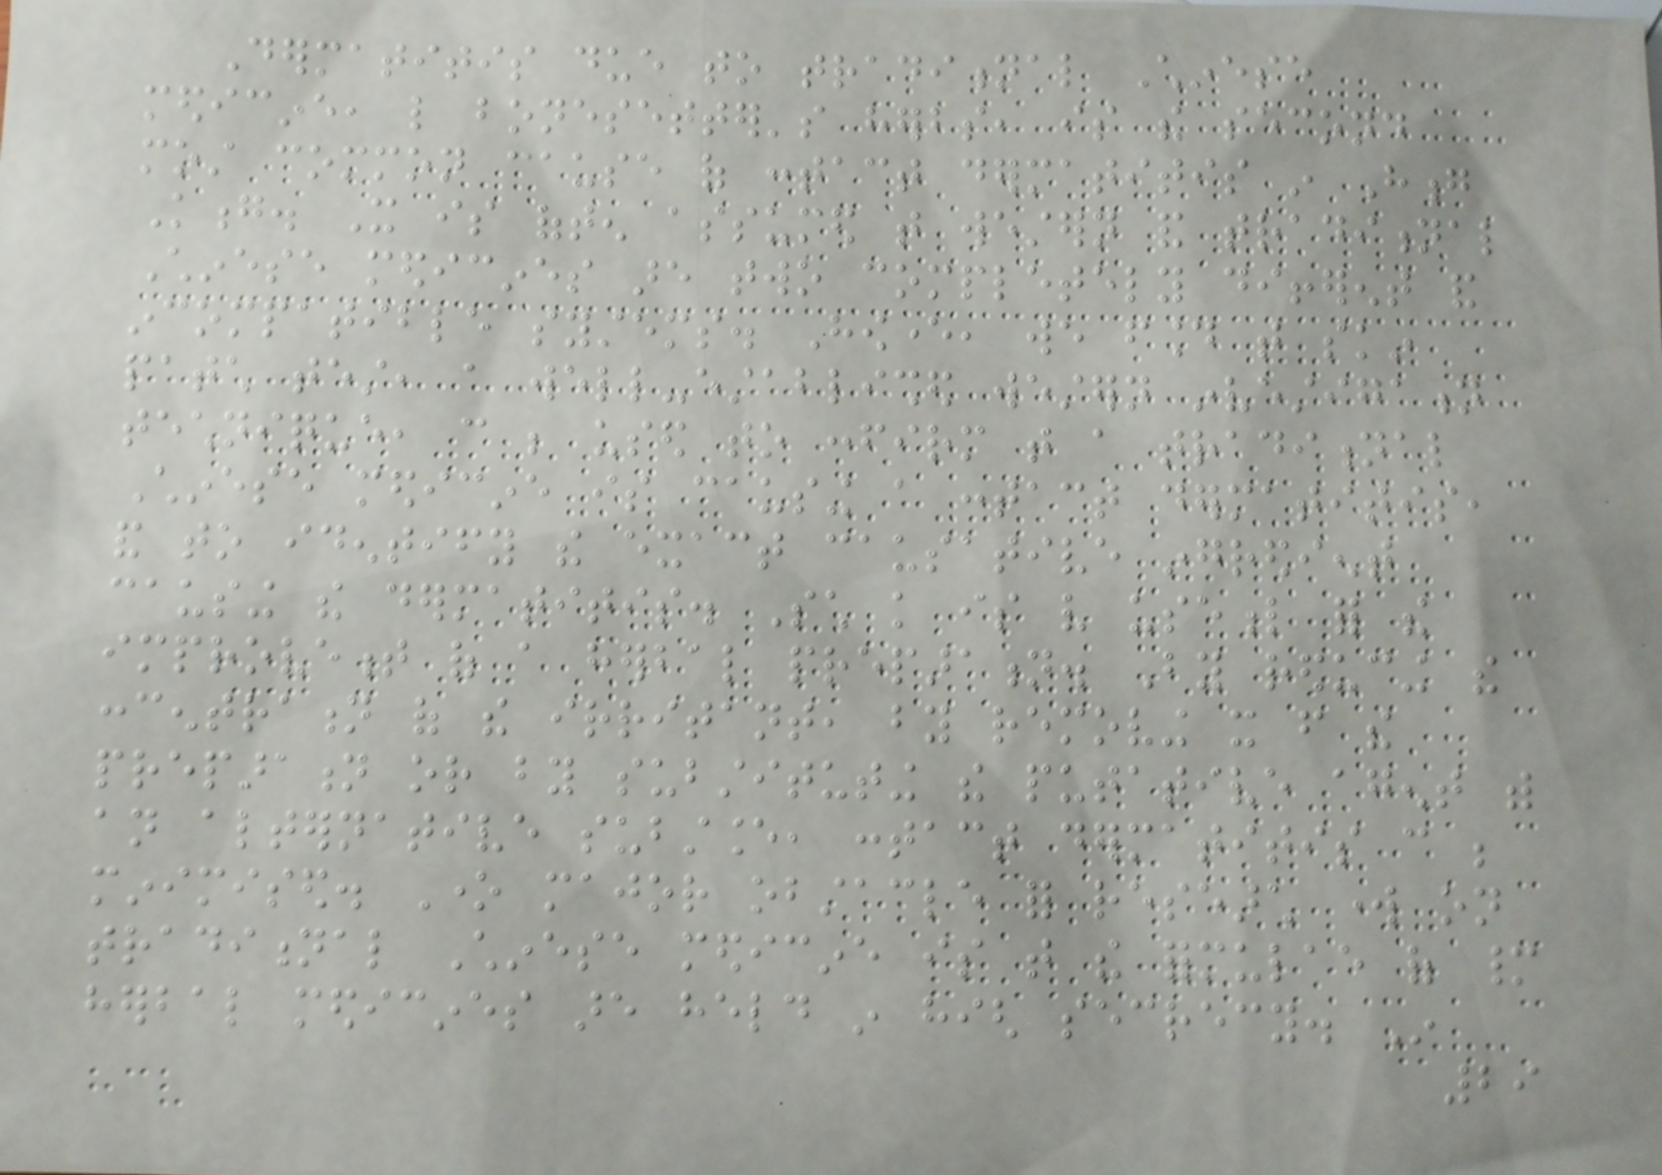Dermatitis due to traditional Chinese
medicine, like bonesetter's herbs, is the second
most common cause of contact dermatitis in Hong
Kong. It is often assumed that western and traditional
Chinese medicines are two completely different and
incompatible systems. However, we found that skin
patch test, a well-established western investigation
technique, can be used to confirm that a traditional
Chinese medicine is causing a contact dermatitis,
and to identify the exact causative ingredient
causing the dermatitis. Such knowledge is very useful for the
improvement of a herbal preparation. By reducing the
concentration of the irritant, by removing it from the
preparation or by substituting the putative agent with
an alternative substance, contact dermatitis can be
minimised. One major obstacle for research work on
traditional Chinese medicine is that the formulae of many
herbal medicines are held in high secrecy. In
29
